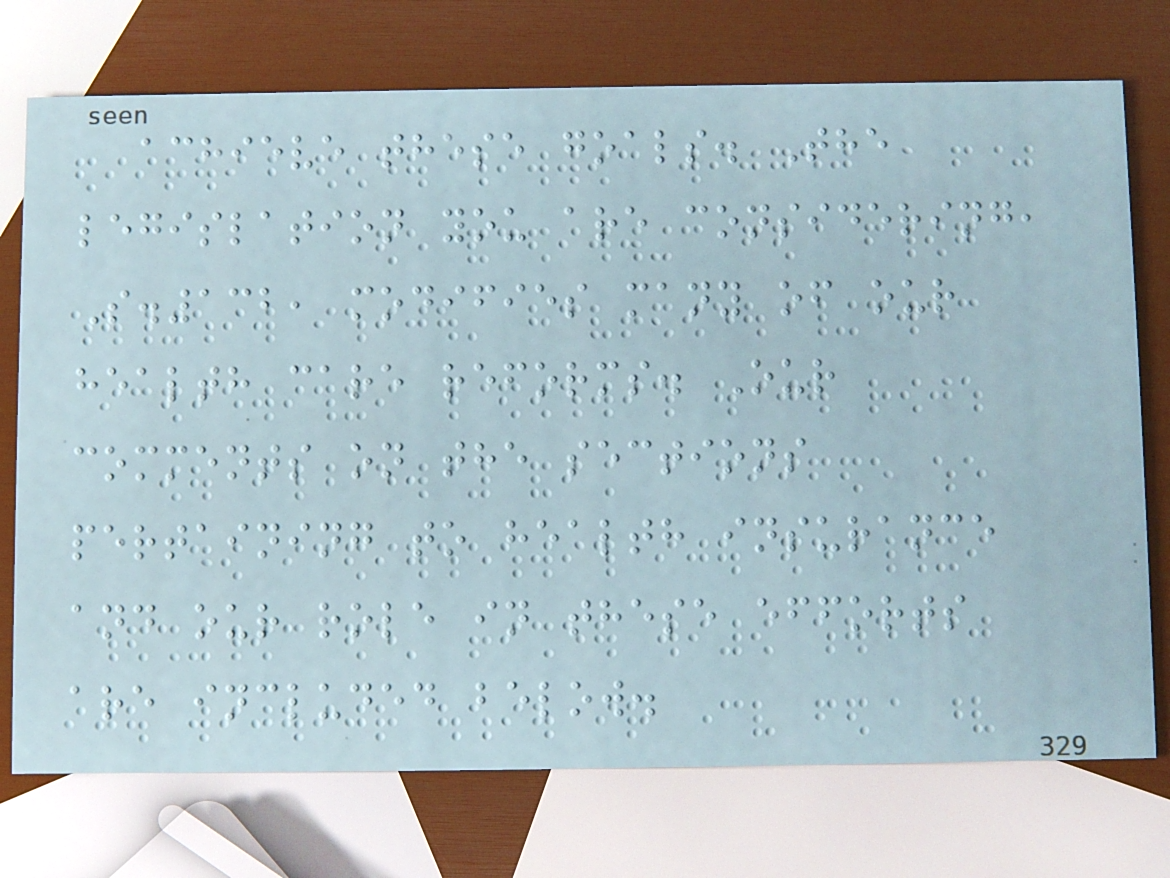achieve these goals. The
legislation you are considering,
S.132, modifies many of our
health care reforms. Our
comments on the sections
pertaining to health insurance
and our role in these efforts
are included below.
